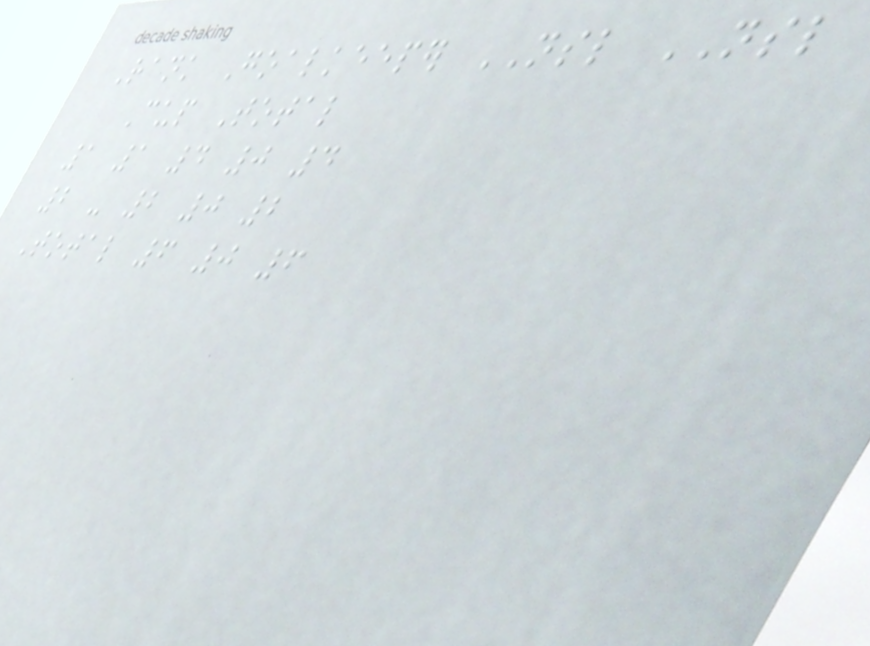Rank Goalkeeper NSL NSL
Cup Total
1 1 4 0 4
2 - 2 0 2
Total 6 0 6
